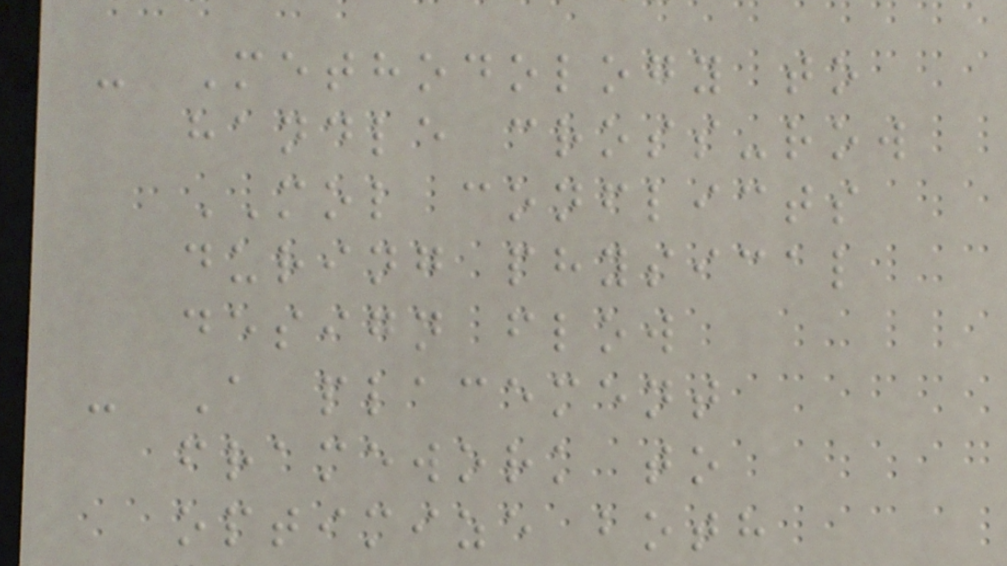- Methodology to
handle cross-row
MOL conflicts
during physical
design flow
- A placement
framework to
optimize both
